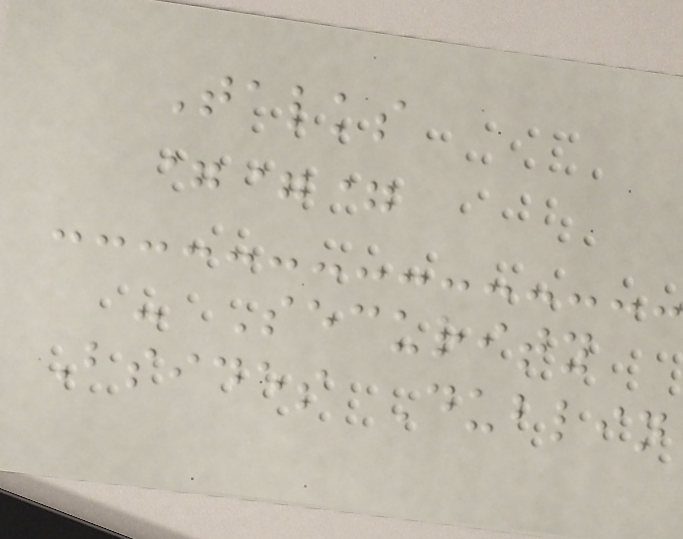Talks
===
- Security
Bsides Dublin
